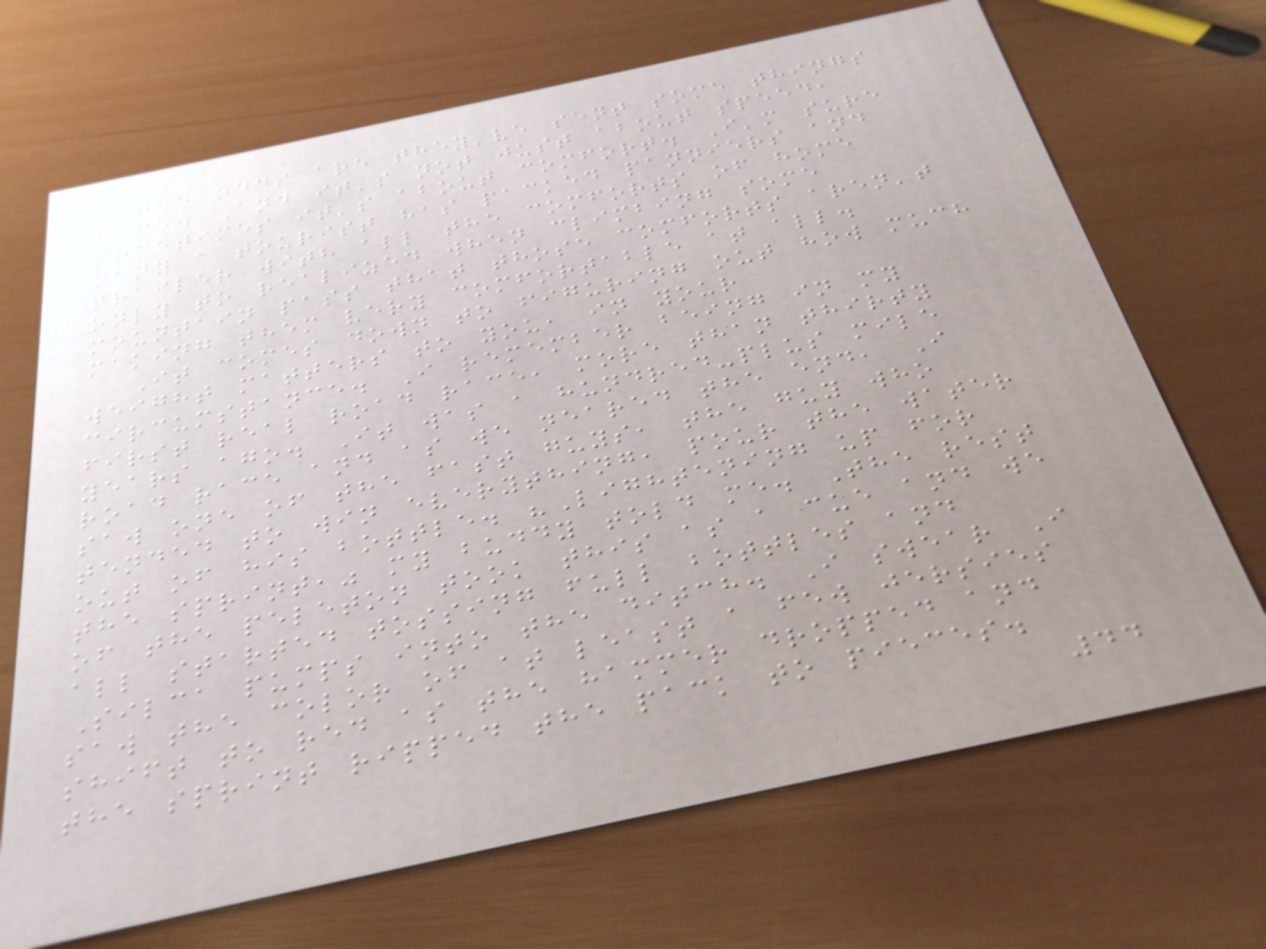the odds are they've sent some things
home. And it's not just about speed,
sometimes it's about comfort. I'm sure
many a tourist has packed panniers and
trailer with all the comforts of home
only to realized when climbing some
mountain pass that those comforts aren't
making them very comfortable at all.
It comes down to figuring out how much
weight matters to you, in your
circumstance. I remember being in my
first real road race, more than thirty
years ago. It was a hundred-plus mile
road race and as we neared the end, I
saw one of the fast guys, the guy who
tended to win everything, pour the water
out of his bottle. "Lightening up for
the sprint," my buddy told me. The rest
of the peleton took this as a cue and we
all started tossing full bottles and
Silca pumps into the ditch. I swear I
saw the color of at least a few jersies
shift to red as the hammer dropped and
the sprint ripped the pack to pieces.
44
